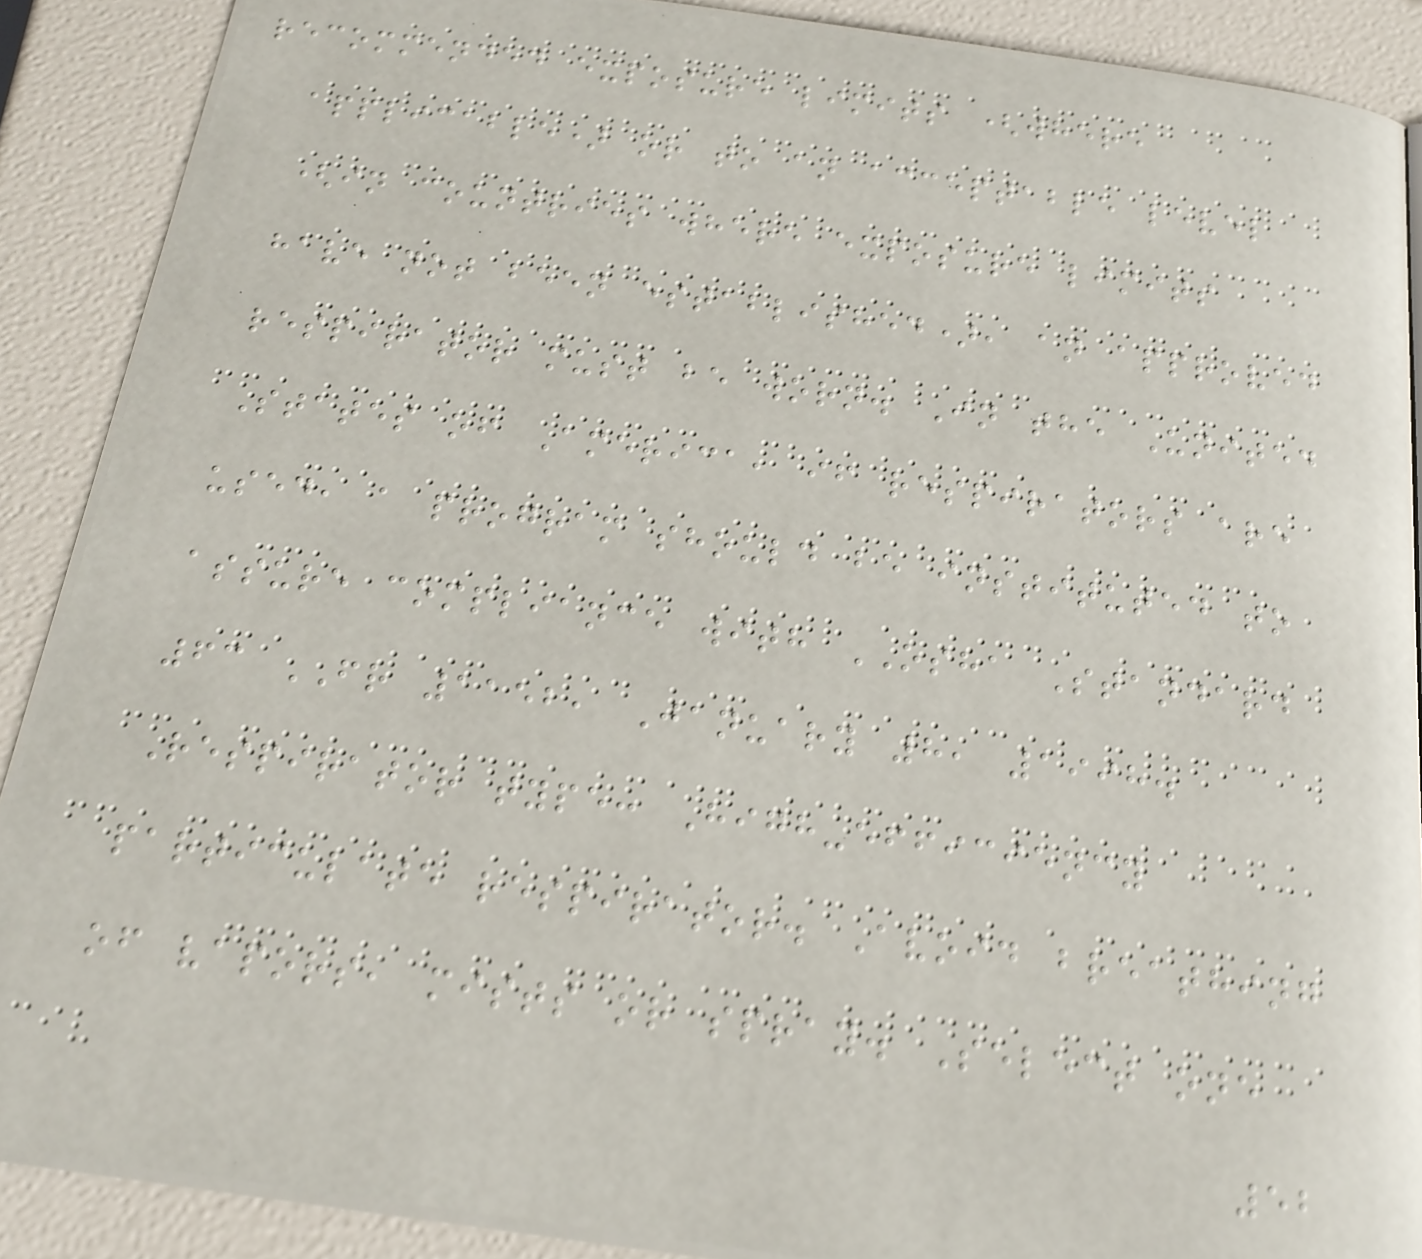recommended exposure limits (where
applicable) or to an acceptable level
(in countries where exposure limits
have not been established), an approved
respirator must be worn. In the United
States of America, if respirators are
used, a program should be instituted to
assure compliance with OSHA Standard
63 FR 1152, January 8, 1998.
Respirator type: High-efficiency
particulate respirator. Avoid breathing
of vapors, mists or spray. Select one
52
